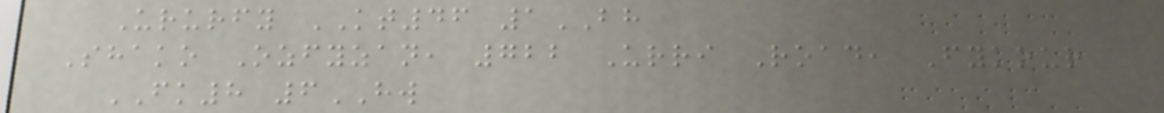Ururfy KT46 1BH
Shako Ozfyzan, 722 Urri Road, Fykour
FK8 6HW
